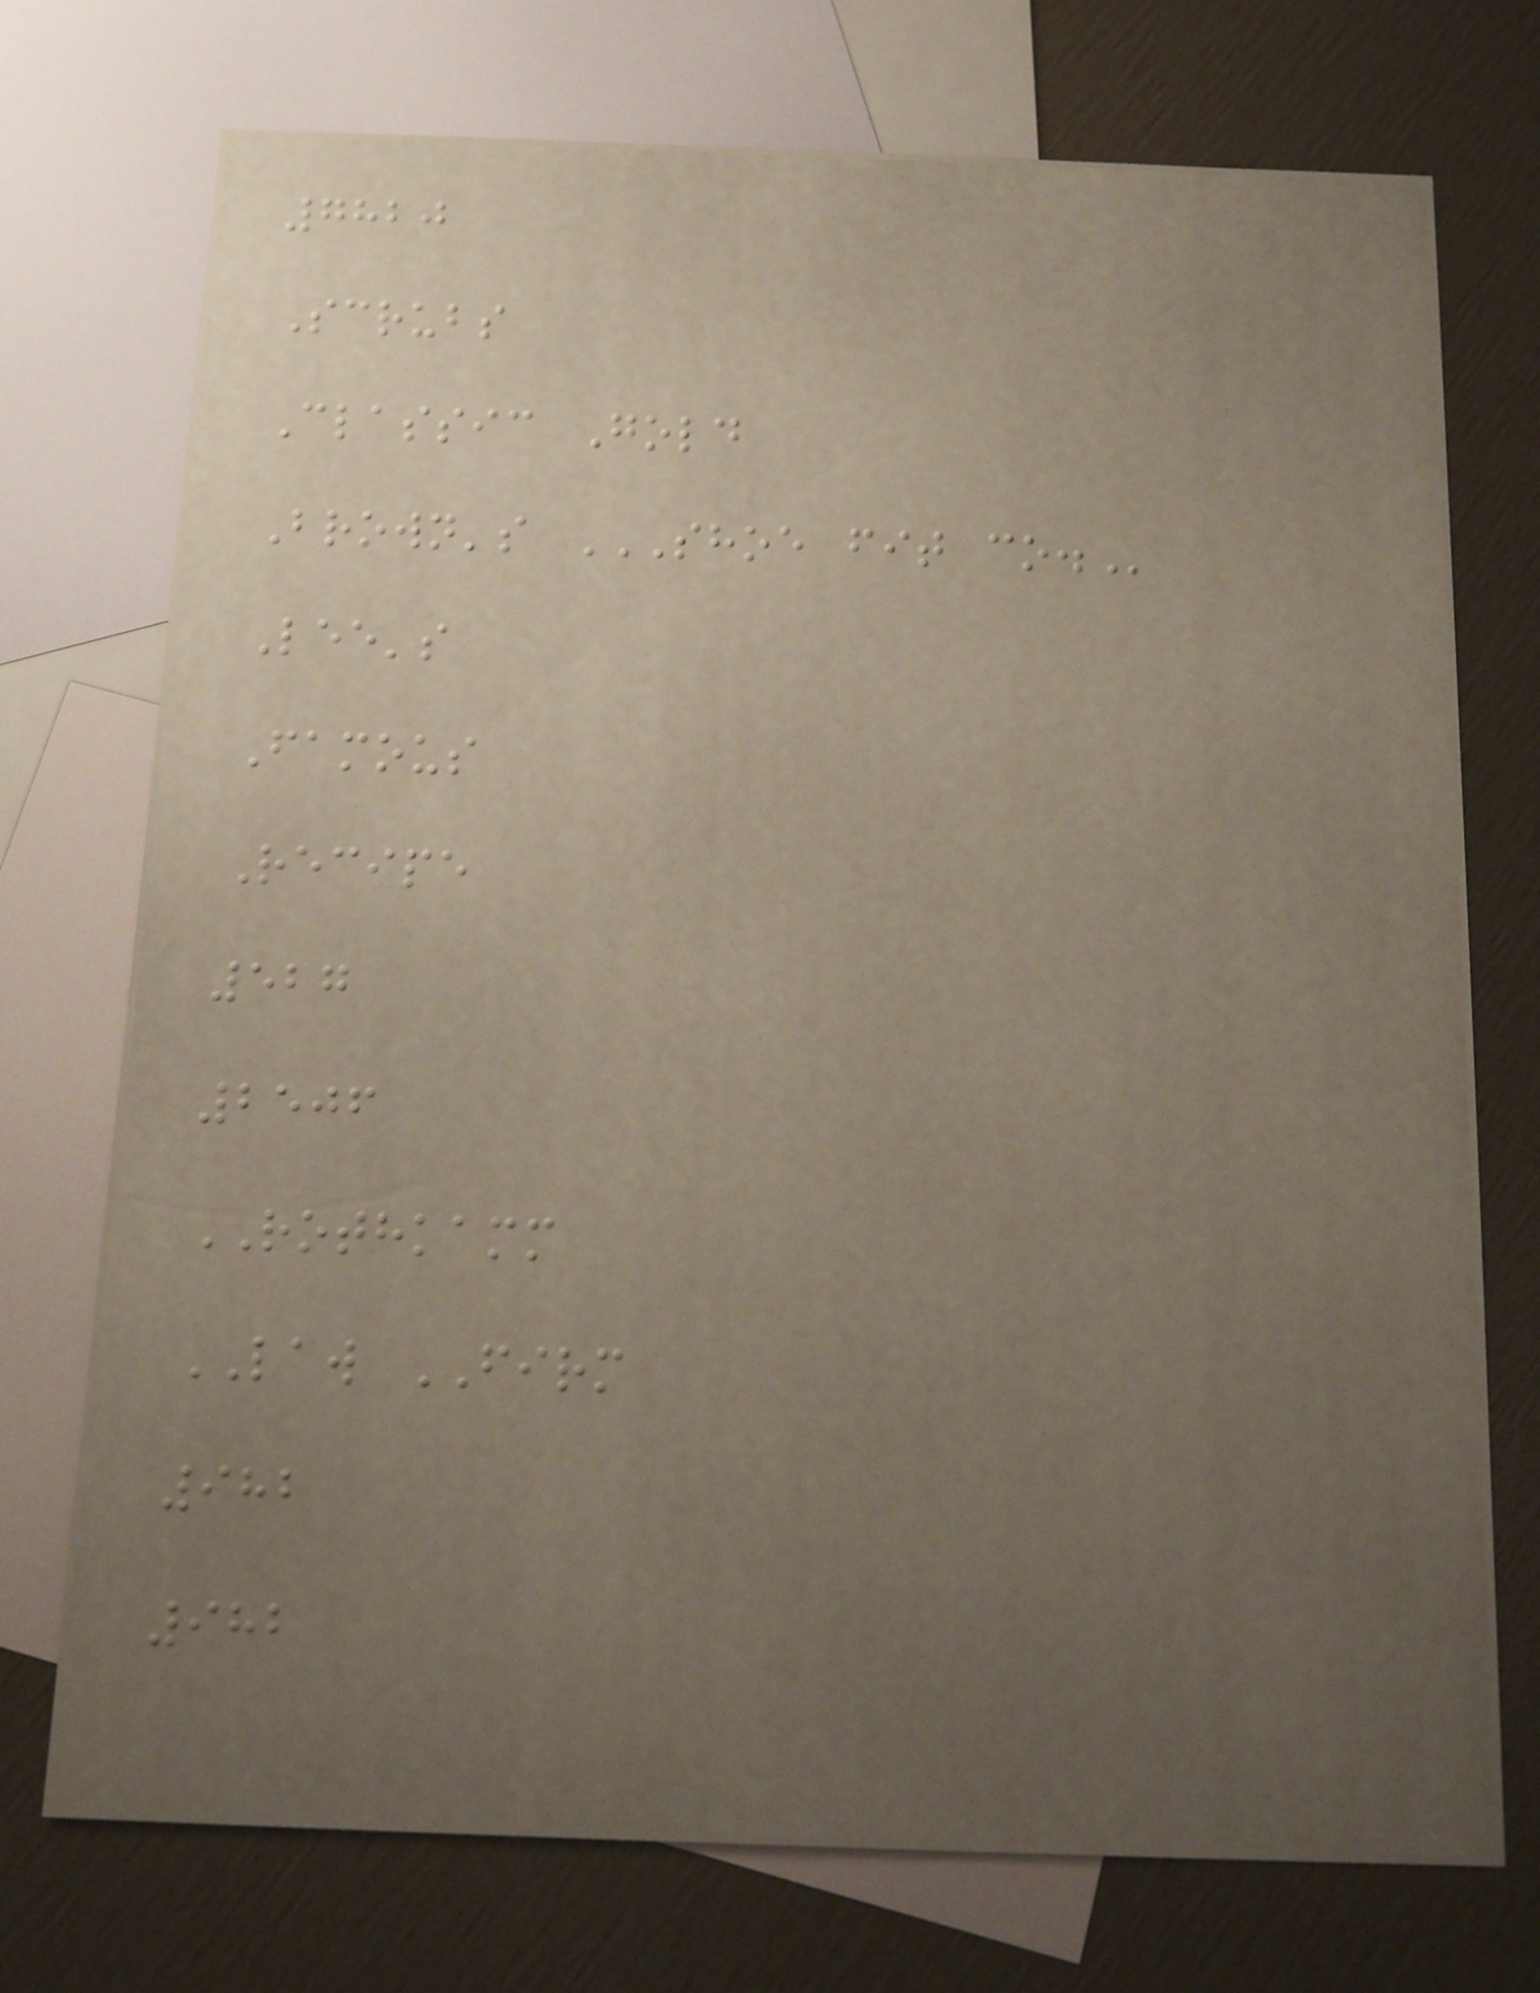7820
Scrubs
Classic Gold
Brown's SHOE FIT CO.
Lee's
Famous
Recipe
527
2506
ROTHKAMM
LAW FIRM
982
982
